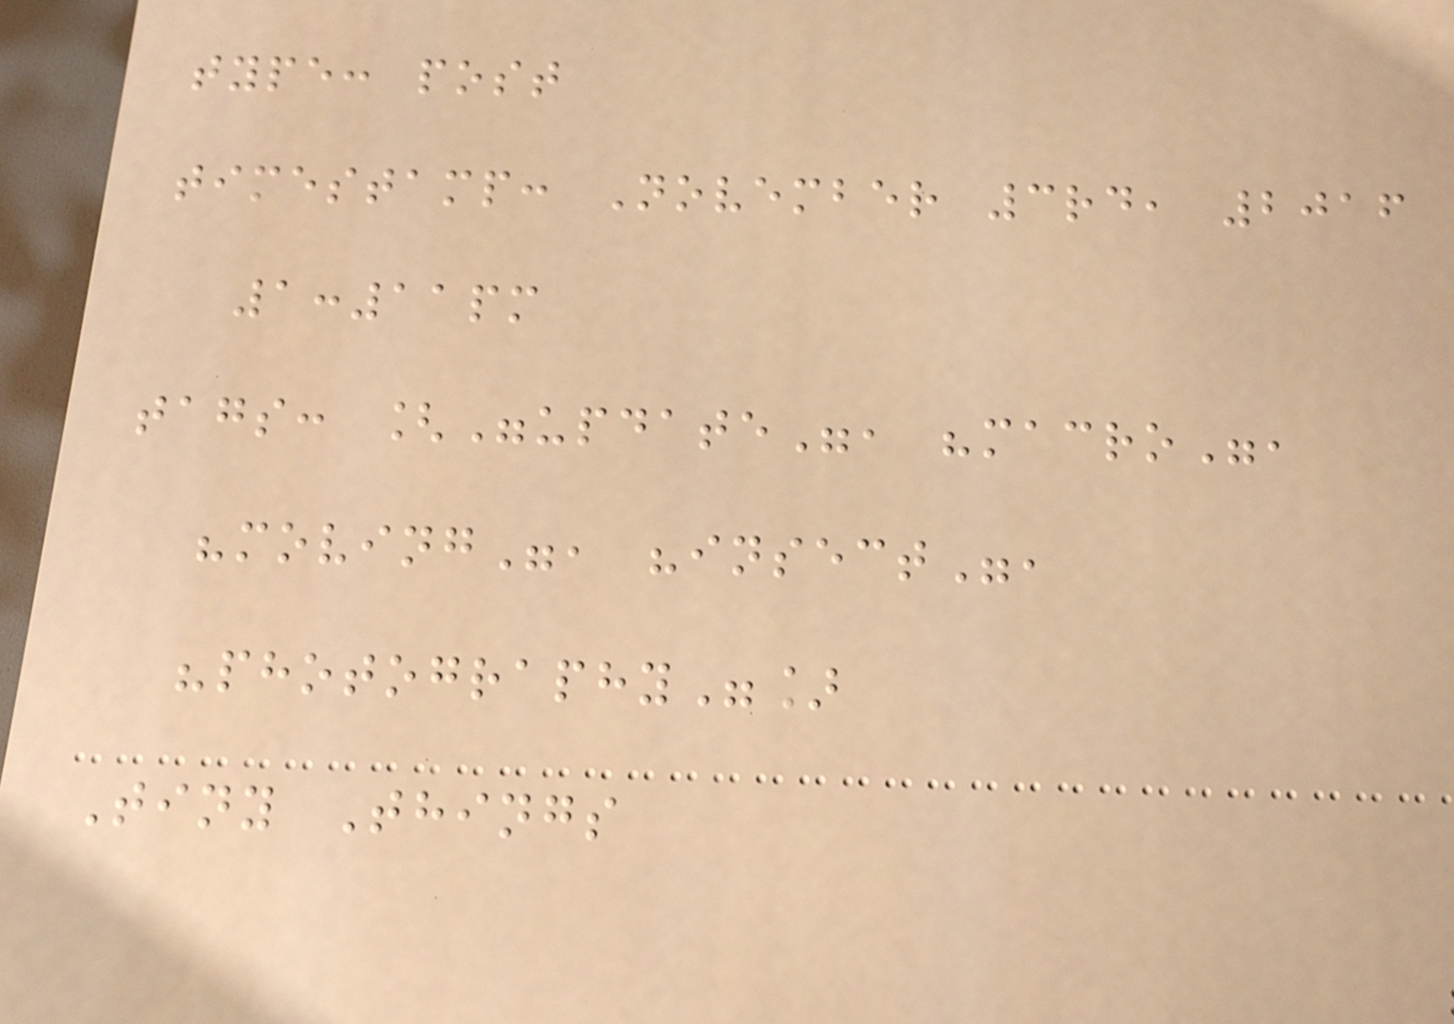type: post
timestamp: November 3rd, 2016
1:11pm
tags: ["update", "macro",
"moving", "insect",
"photography"]
Tiny Things
